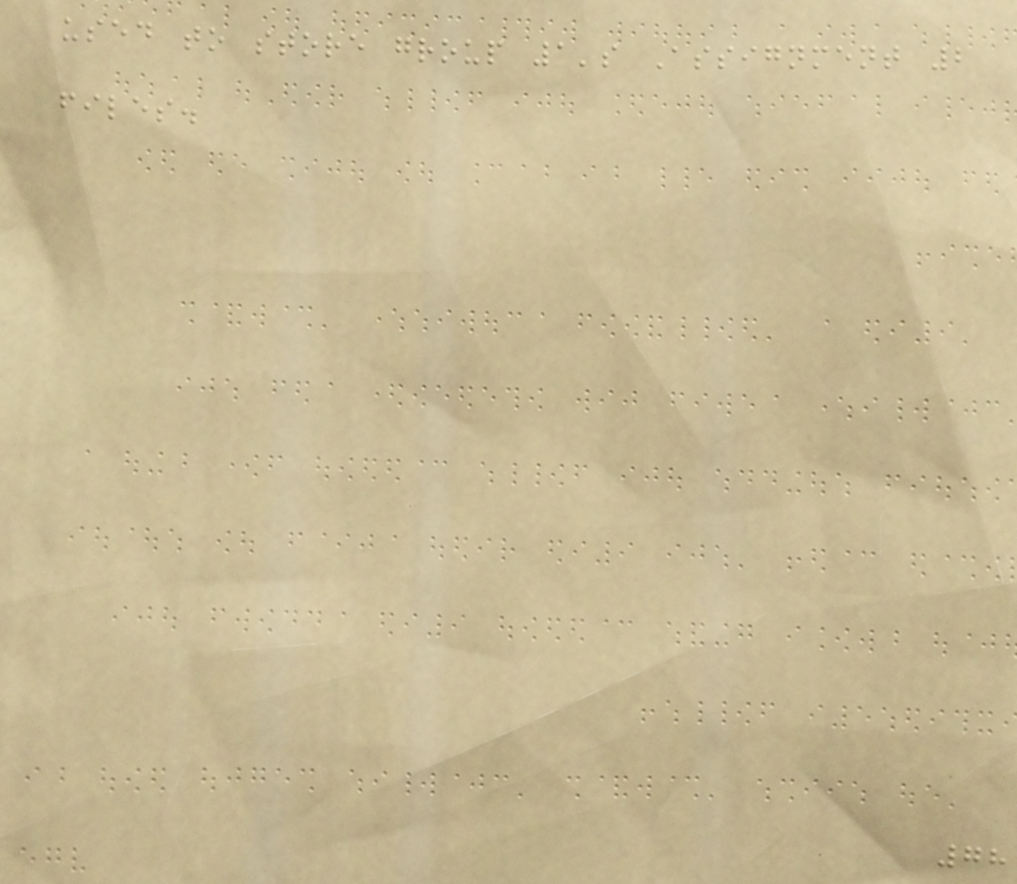used to store group 1's Assignment 2
files.
78
